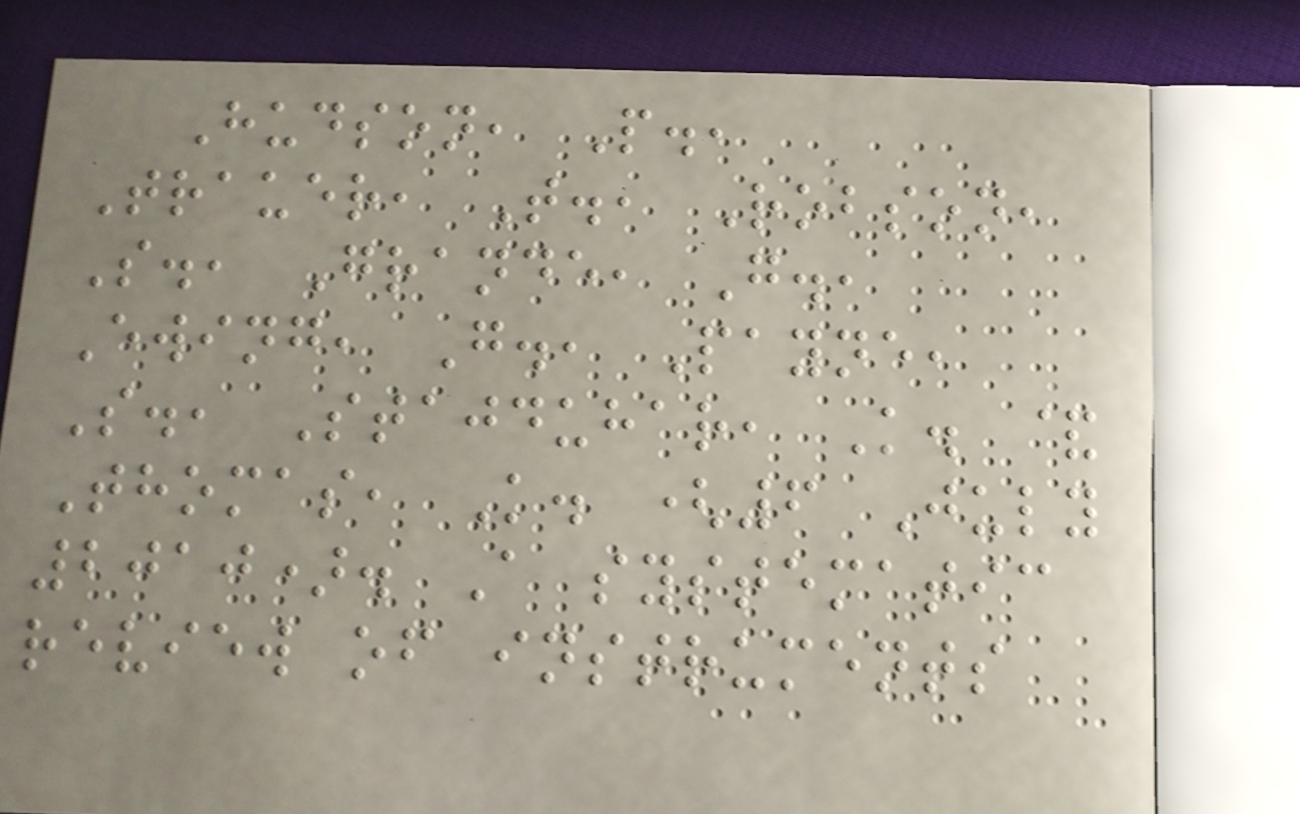Hudson, P.,
Trauer, T., Robson,
S., Grande, G.,
Ewing, G., Payne,
S., Stajduhar, K. &
Thomas, K. (6 July
2010). A systematic
review of instruments
